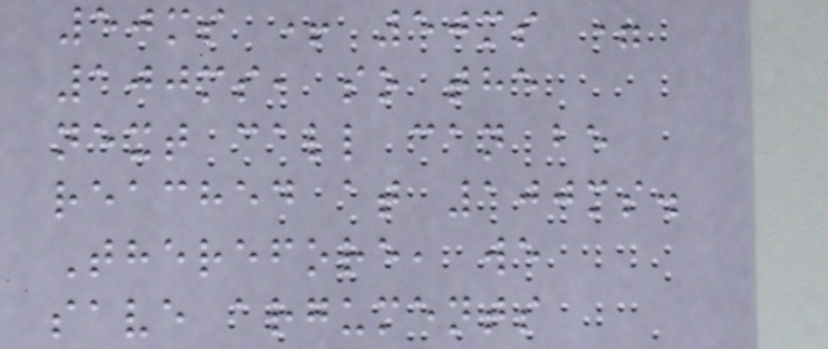50ms + 50ms =
100ms, so the
next call can be
reached at 100ms.
Therefore, we
save arguments
